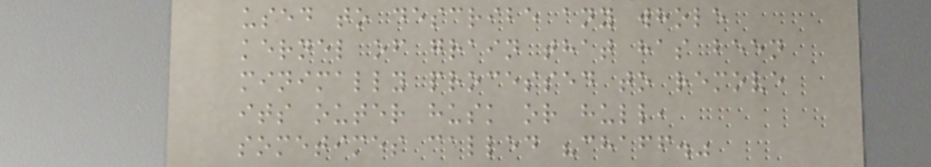used to describe any whole
kernel of grain that has been
minimally processed to remove
its outer husk or hull,
sometimes called "chaff."
